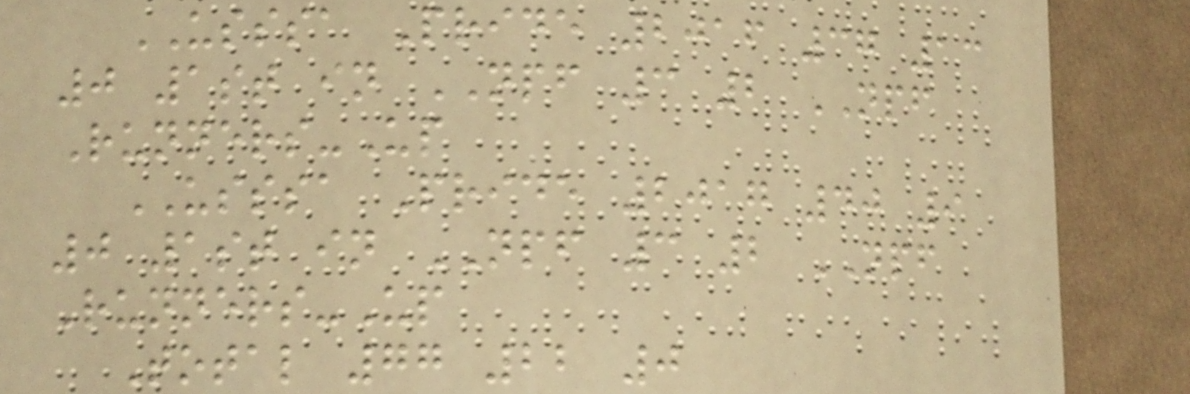USSSA Pride 2016 37 13
0 1st in NPF 3 2 NPF
Runners-Up
USSSA Pride 2017 40 9
0 1st in NPF 3 2 NPF
Runners-Up
Total 77 22 0
